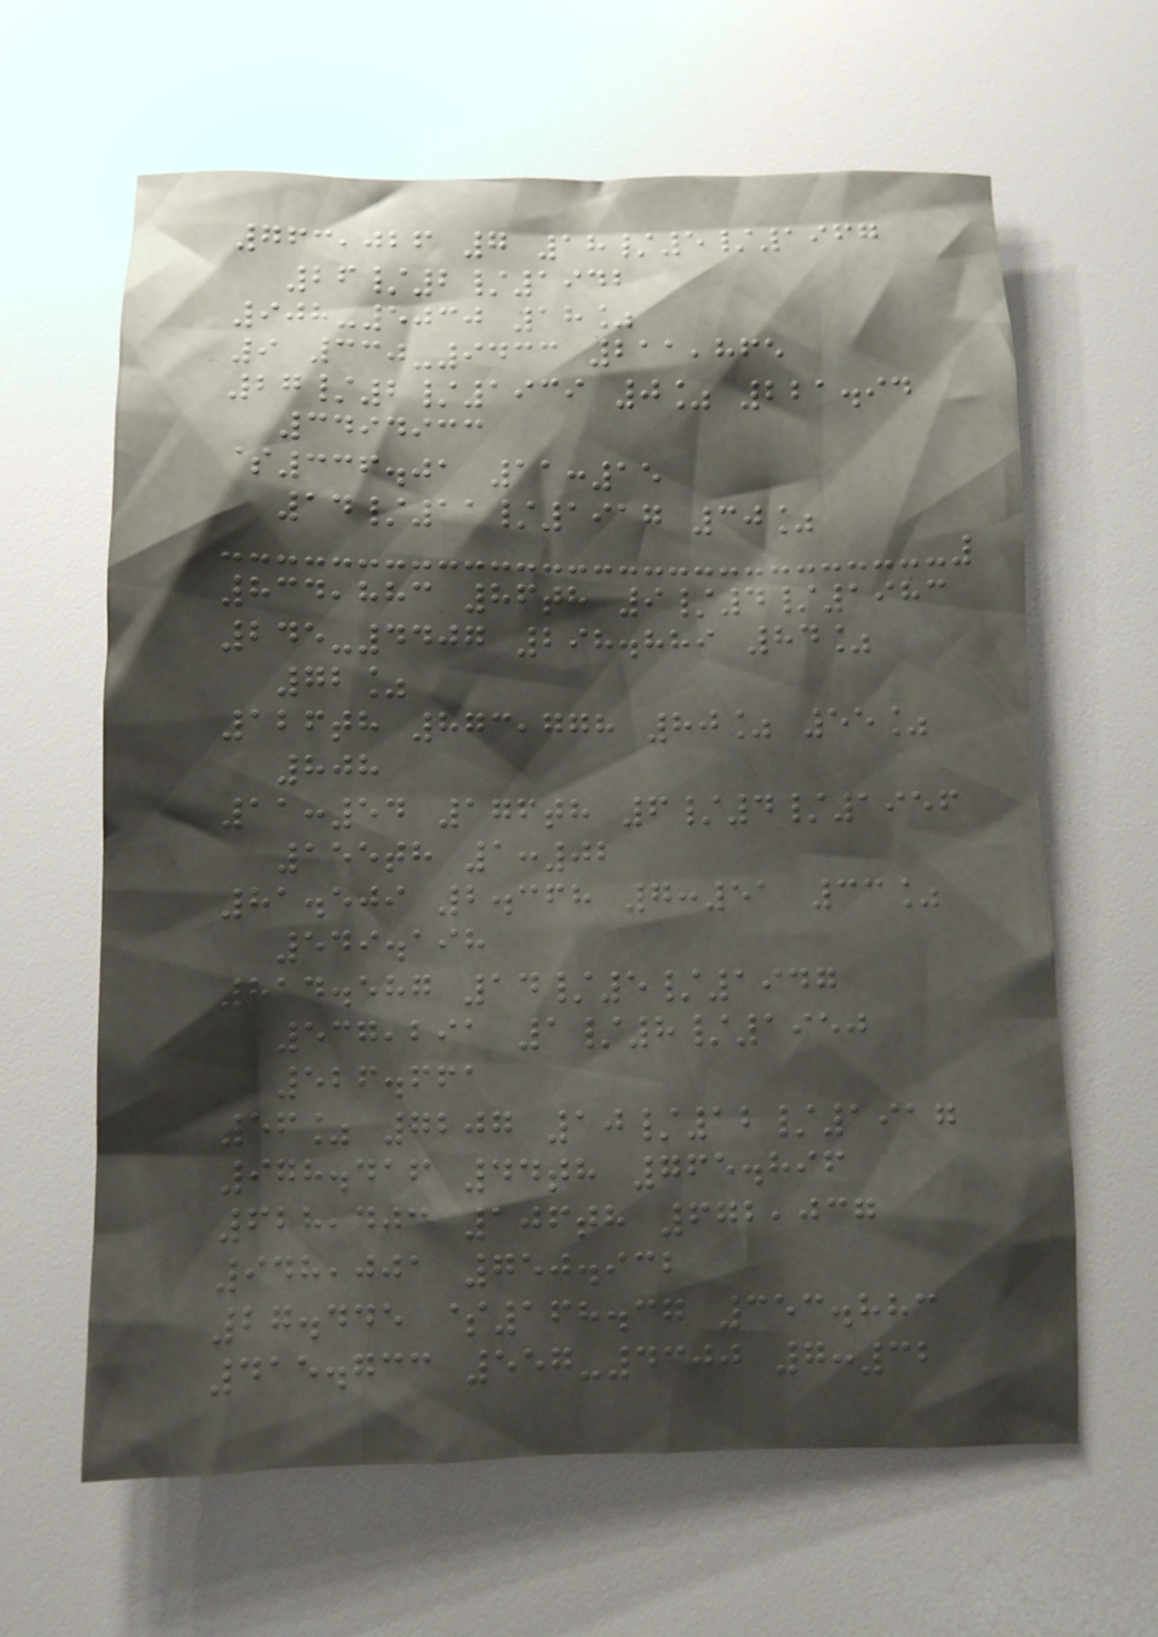763,026 7 18/5/1967
26/2/1942
908-5030 18%
9 330-9433 211,865
27/2/1939 0% 221.94
3494933
$336.01 11:15
14/11/1917 30%
834,883 86th 9/4/1983
245-4407 298.889 84%
72%
126th 873,778 80% 55%
808
11:54 176th 6/4/1956
155th 1:02
81.509 2.368 7:51 33%
549.198
814.587 14/5/1947
537,291 1/8/1950
526.661
56% 7207 10/12/1917
978.416 44th 765.896
628,403 106th 672,037
948,001 750.932
27.445 $168.37 353.883
415.733 557-4300 7:32
